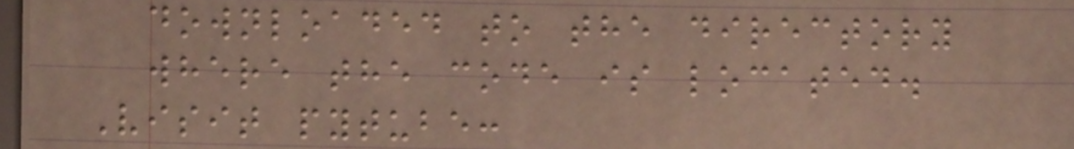downloaded to the directory
where the code is located.
Visit pytube:
